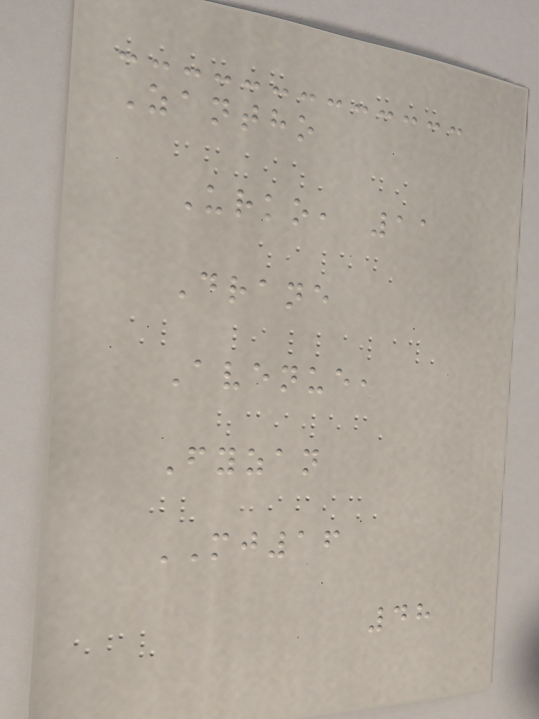Zantho
Urko, 11
Drane
Avenue,
Fyzan
MJ16
48
